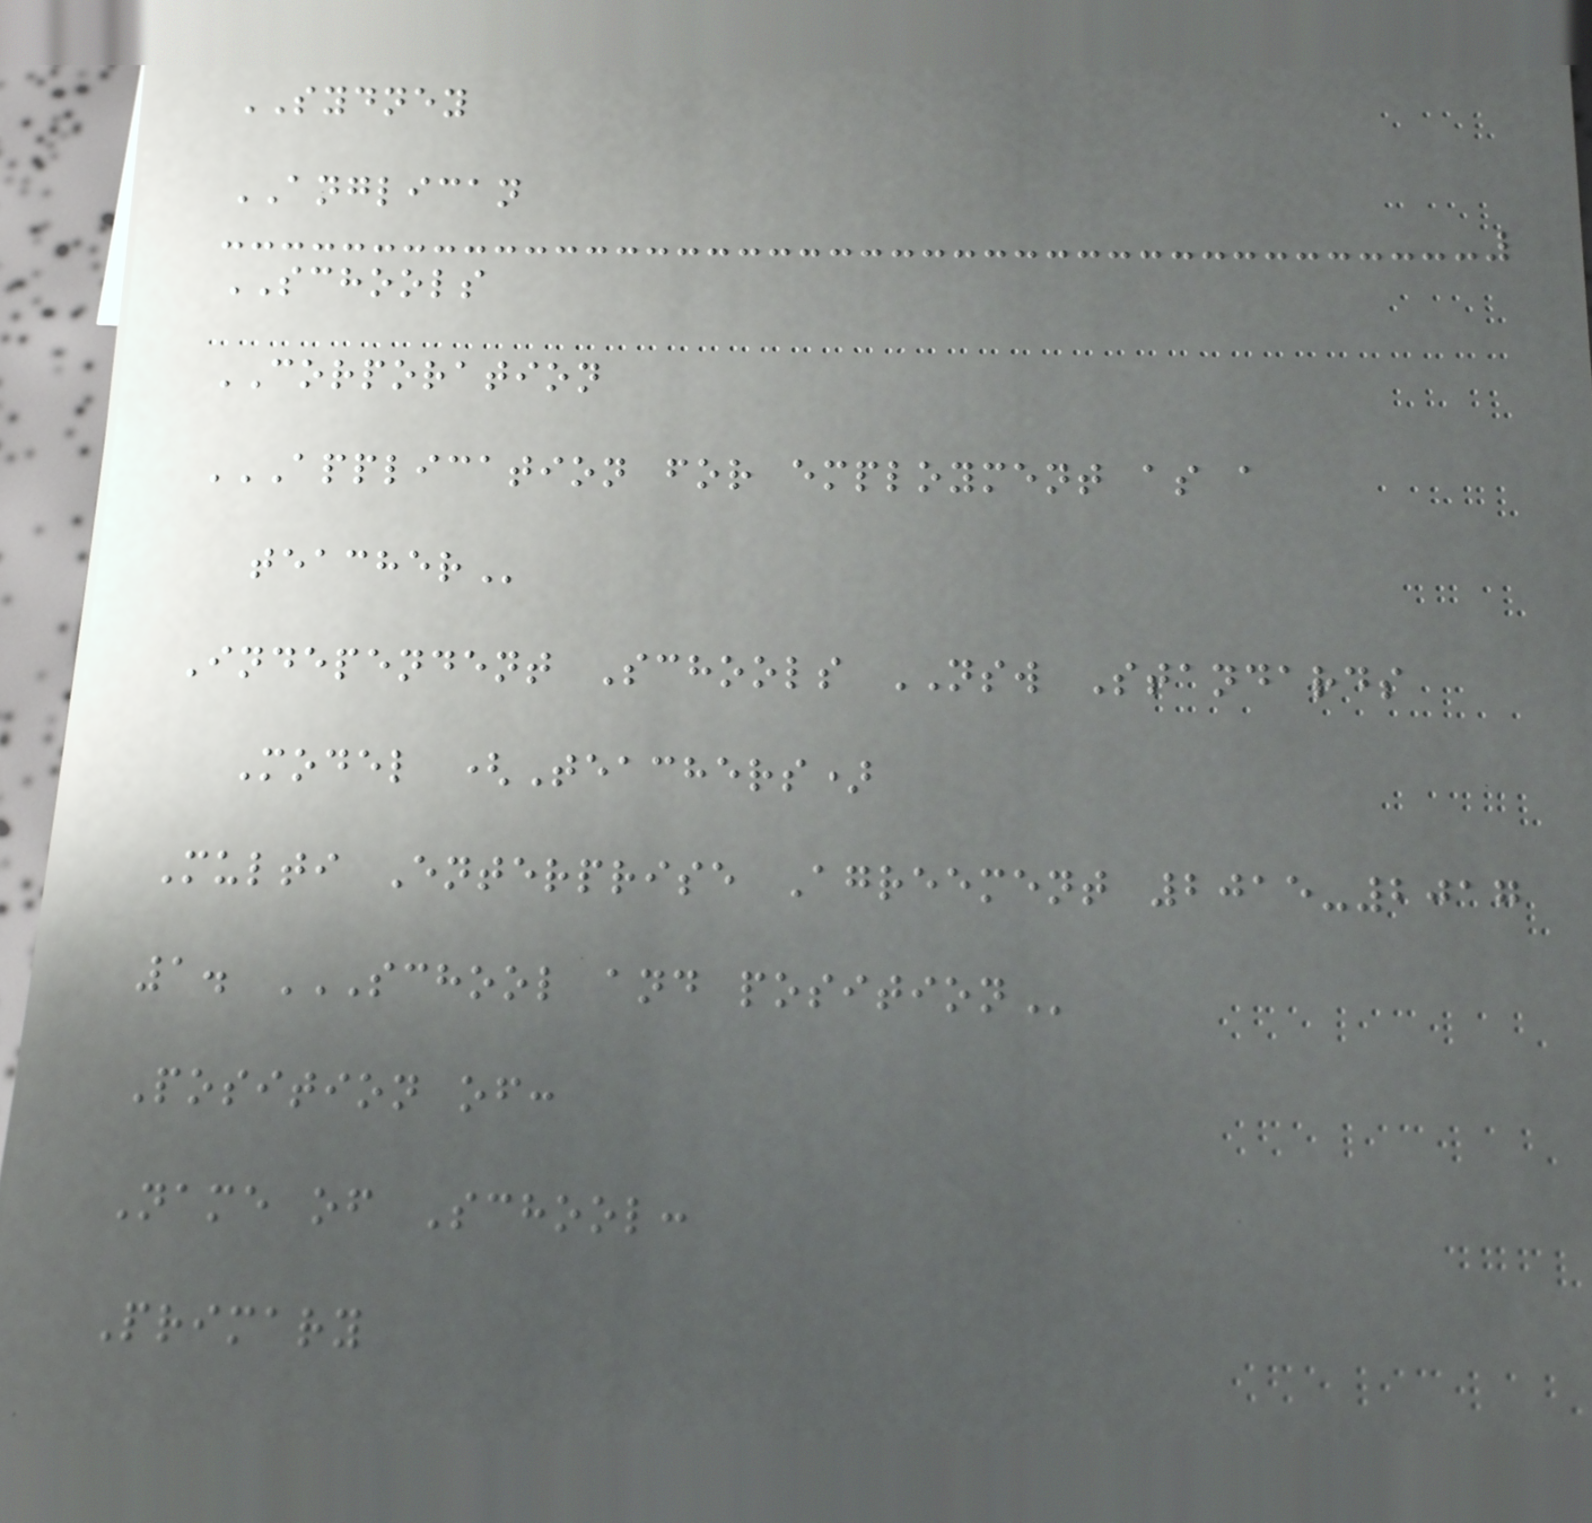SYDNEY
ANGLICAN
SCHOOLS
CORPORATION
APPLICATION FOR EMPLOYMENT AS A
TEACHER
Independent Schools NSW Standards
Model (Teachers)
Multi Enterprise Agreement 2015-2017
1. SCHOOL AND POSITION
Position of:
Name of School:
Primary
